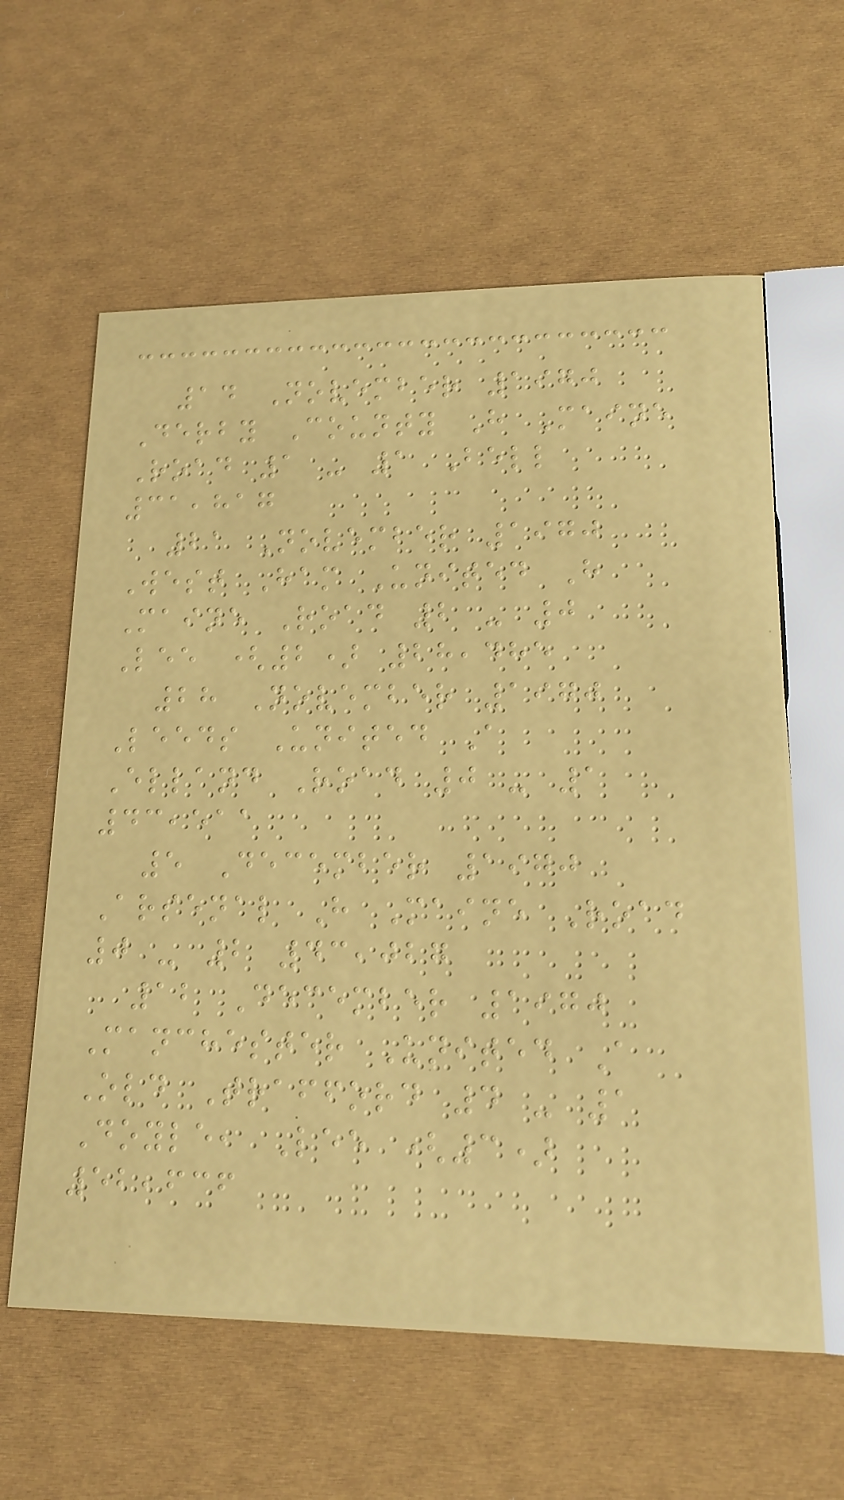14 November 1970
Derby County H Maine
Road 1 - 1 Bell
31,817
21 November 1970
West Ham United H
Maine Road 2 - 0
Lee (2) 28,485
28 November 1970
Leeds United A
Elland Road 0 - 1
43,511
5 December 1970
Arsenal H Maine Road
0 - 2 43,027
12 December 1970
Manchester United A
Old Trafford 4 - 1
Doyle, Lee (3)
52,636
